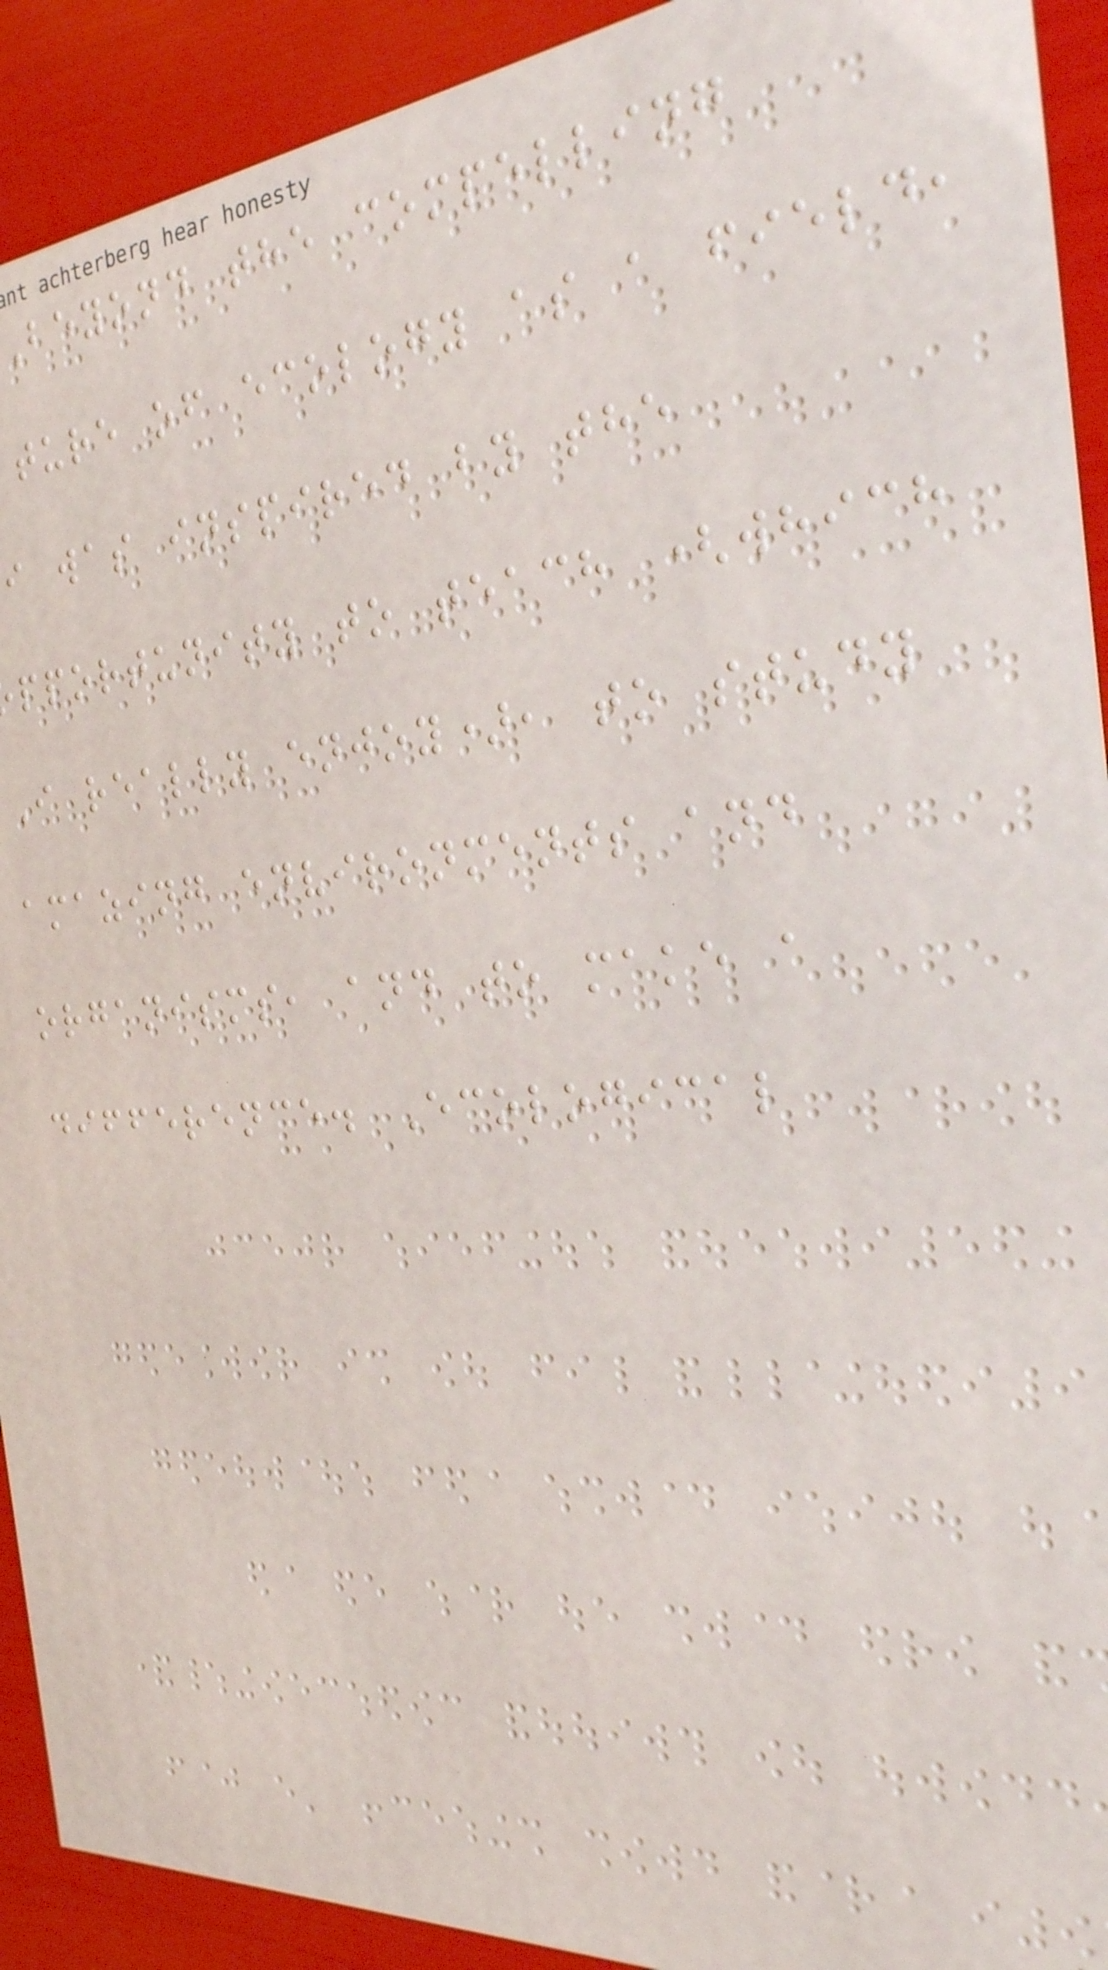beyond the compelling
ture of ecology as a field,
i was inspired by the
pportunity to teach (which
I really enjoy), to study
amazing environments and
organisms, and to make a
difference. Ecological
